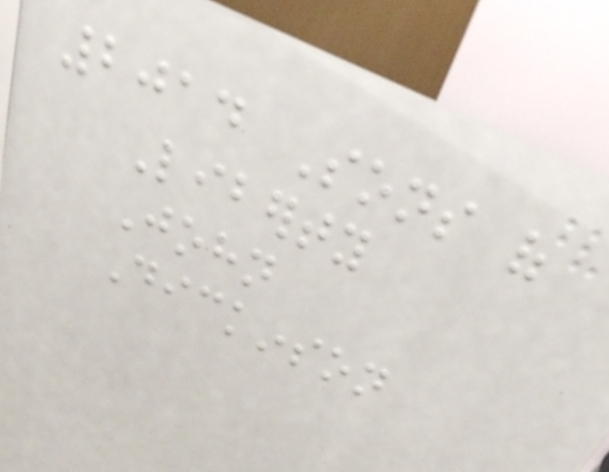2014 Sons of
Liberty
John
Dickinson
